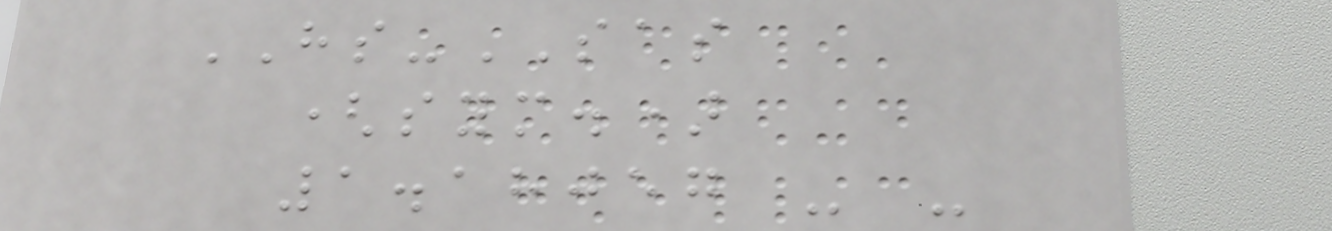HS-SAS
(sym.)
1.18057 - -
